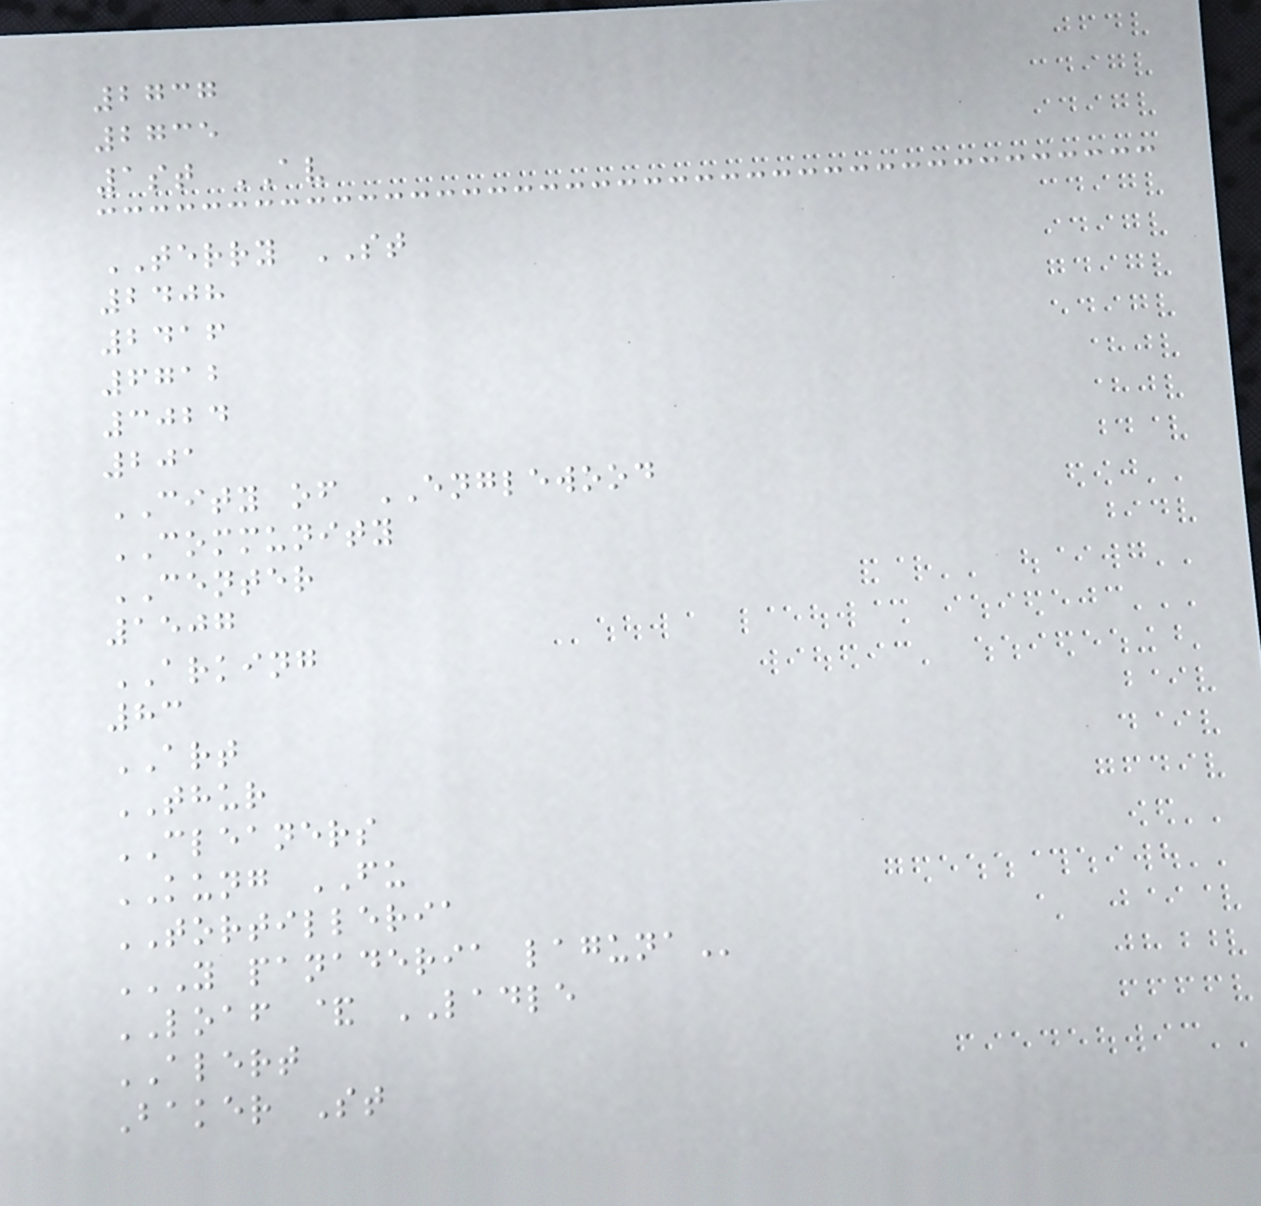2737
2735
1st AV
TERRY ST
2408
2416
6712
3024
201
CITY of ENGLEWOOD
COMMUNITY
CENTER
1507
ARKING
83
ART
THUR
CLEANERS
KUNG FU
TORTILLERIA
Y PANADERIA LAGUNA
LOAF & LADLE
ALERT
Baker St
